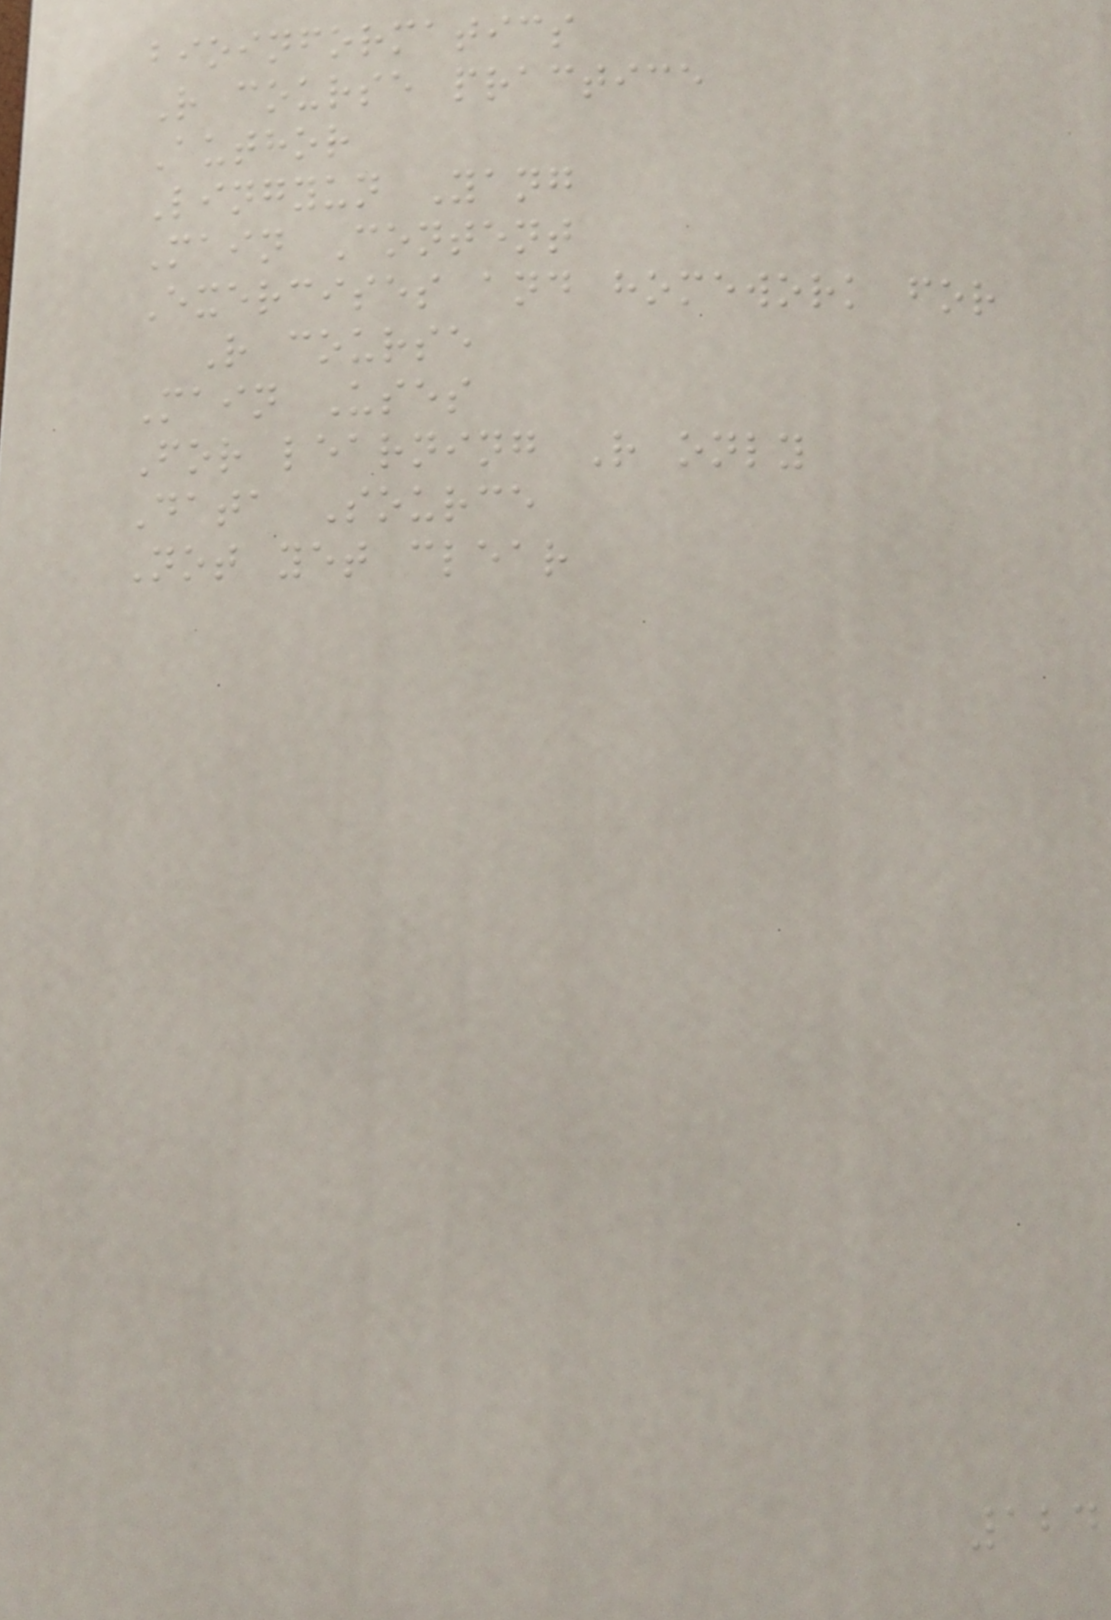bioinformatics
R course practice
Author
Lingyun Yang
Main Content
Exercises and homework for
R course
Main Uses
For learning R only
Data Source
Not yet clear
124
